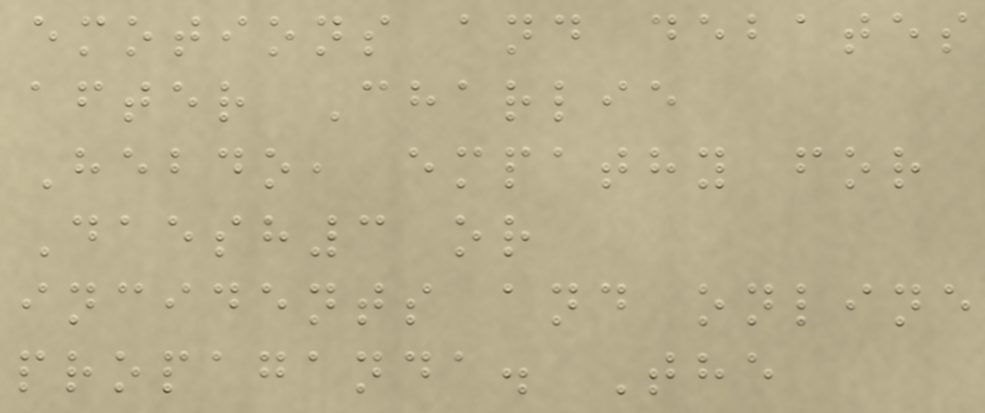emotions and debates
after Charlie
Hebdo, empathy for
Daesh3 or
incidents and online
propaganda. The
